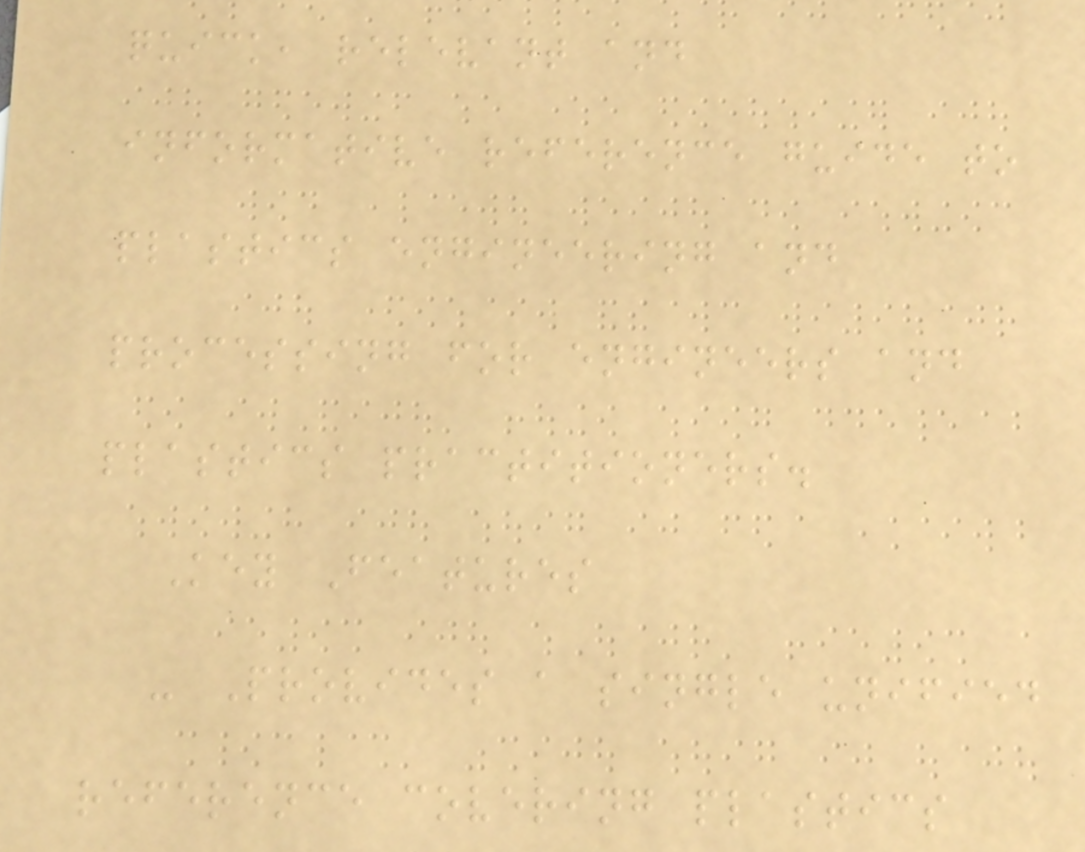quick, relevant and
informative reference guide to
plastics engineering and
processing for engineers and
plastics practitioners.
Key Features
- Provides a single unified
reference covering plastics
